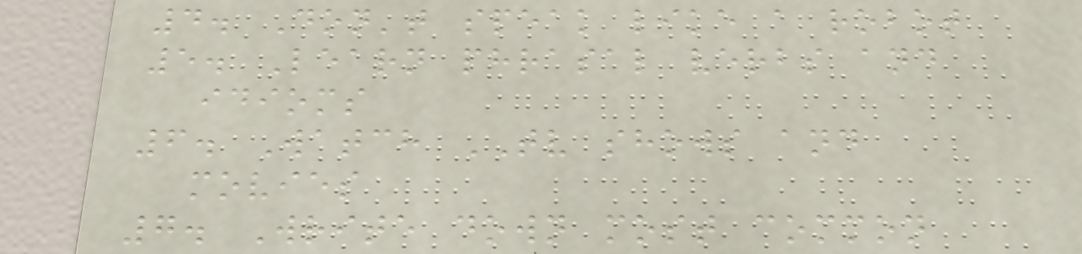4. Don't speak like a robot
5. Learn phrasal verbs and
idioms
6. Watch TV shows and
movies
7. Write down most common
